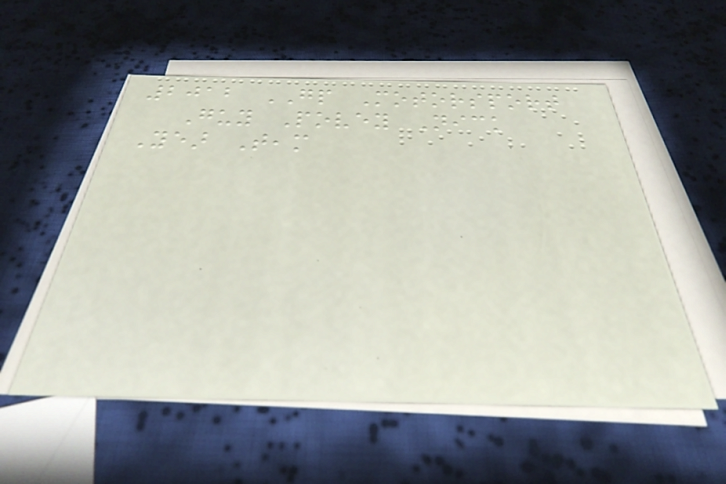2012 GP Motorsport
Guy Povey Nick
Year Team
